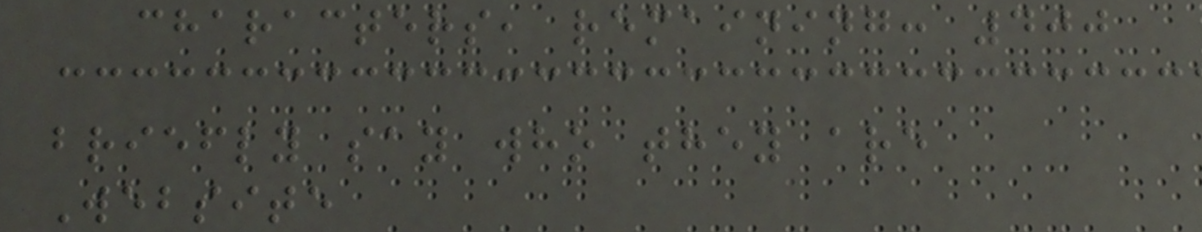characters, remaining: 400
briefly say who they are
Website
